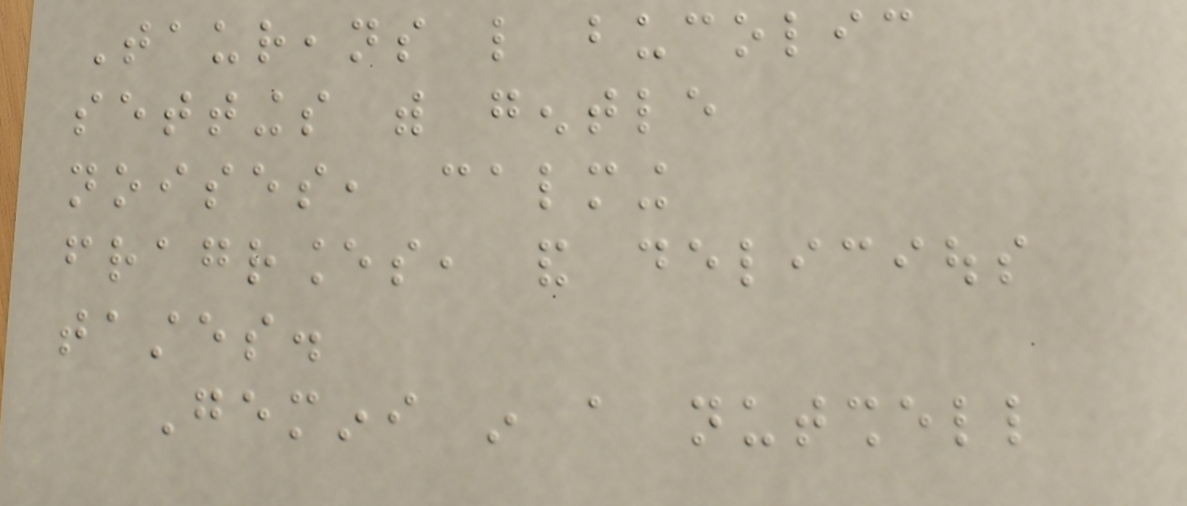Taureans like bucolic
settings with gentle
noises, calming
fragrances, and delicious
tastes.
Gemini in a nutshell
